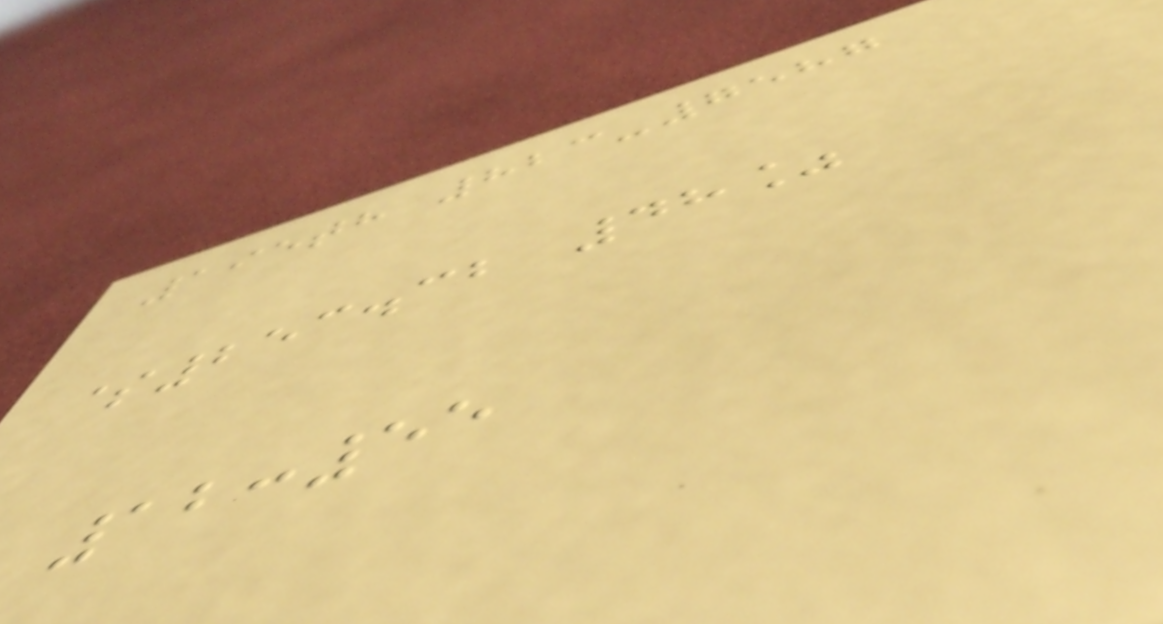195th 823-7587
$253.32 48%
12:55
